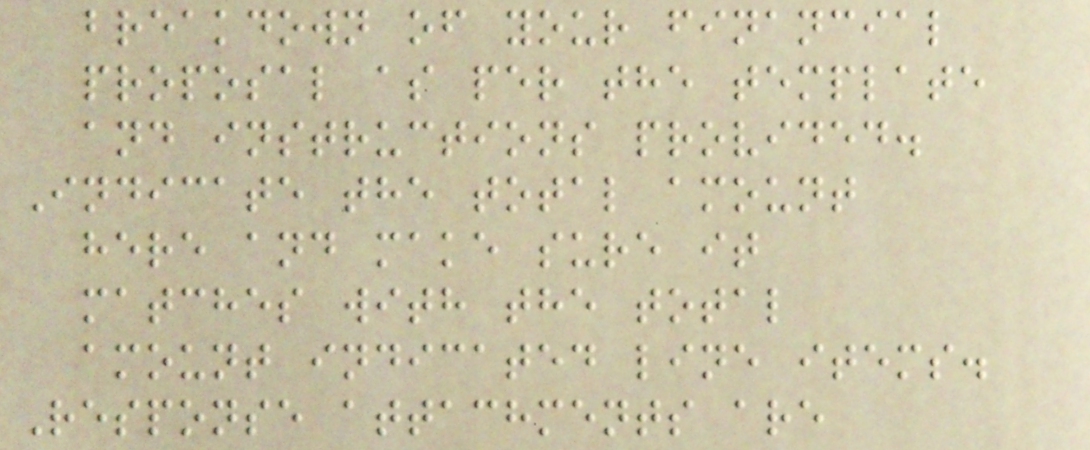breakdown of your financial
proposal as per the template
and instructions provided.
Indicate the total amount
here and make sure it
matches with the total
amount indicated line items.
Response attachments are
